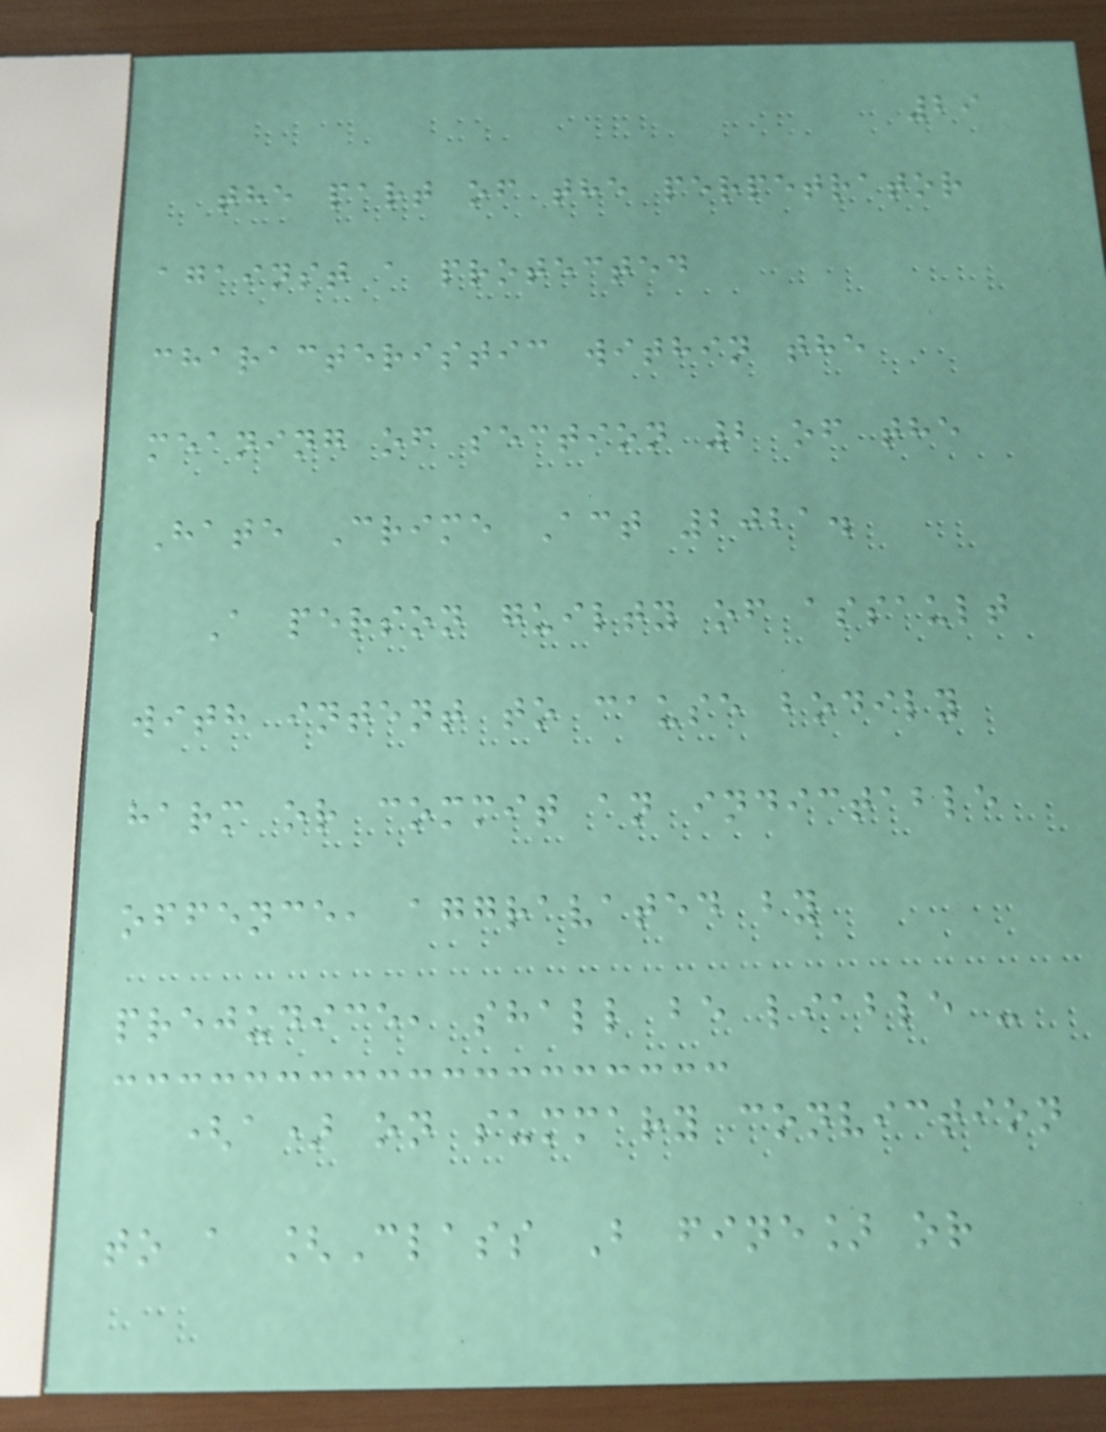29
the part of the perpetrator
against a protected
characteristic within the
meaning of section 2 of the
Hate Crime Act 2021.
A person guilty of assault
with intent to cause bodily
harm or commit an indictable
offence, aggravated by
prejudice, shall be liable -
(a) on summary conviction
to a [Class B fine] or
